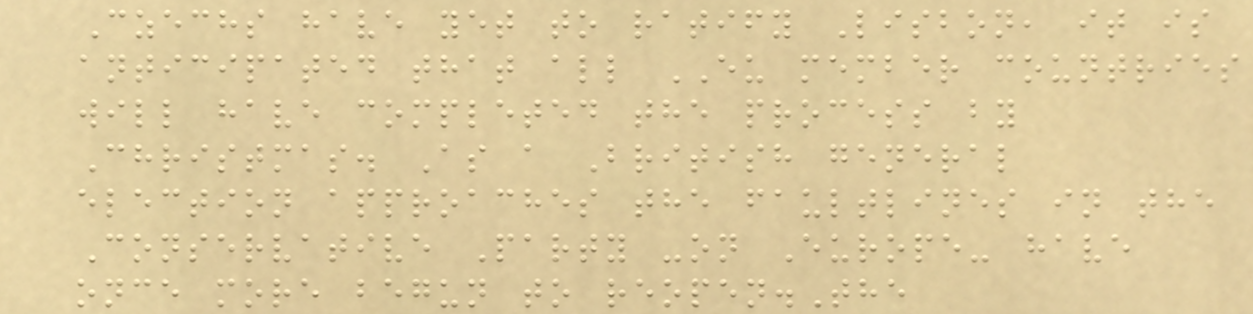Czechs have yet to ratify Lisbon, it is
anticipated that all EU member countries
will have completed the process by
Christmas. As a British general
election approaches the faultlines in the
Conservative Party -on Europe- have
once more begun to reopen.The
